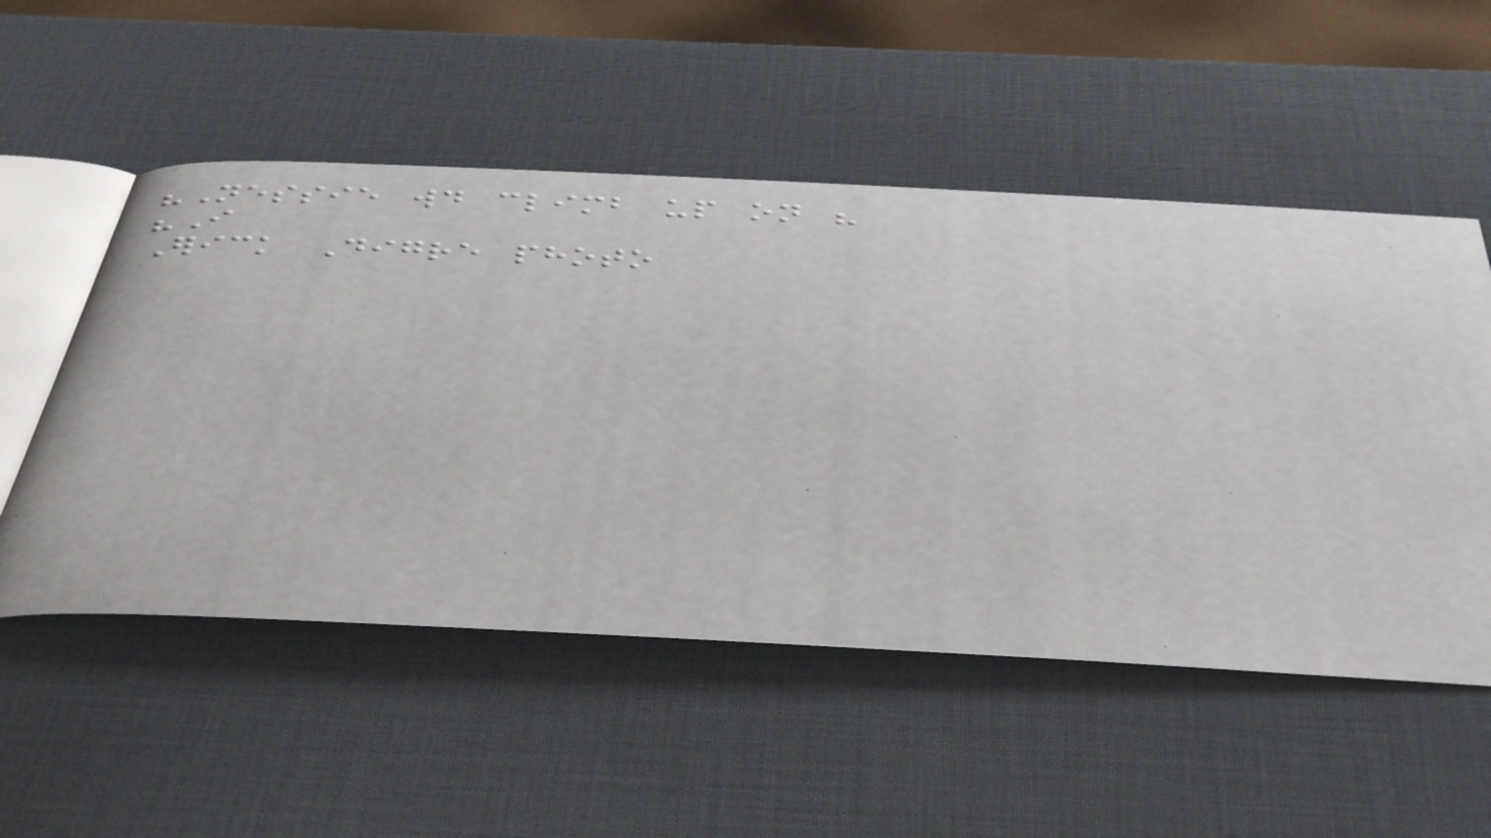"Nessie would climb up on his
"I
Erick Digre photo
